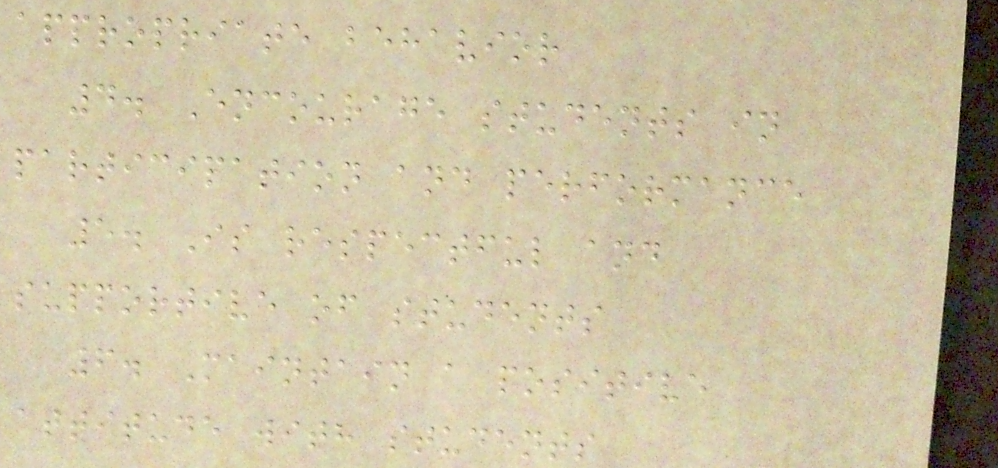appropriate behavior
4. Encourage students in
participation and performance
5. Is respectful and
supportive of students
6. Maintain a positive
attitude with students
